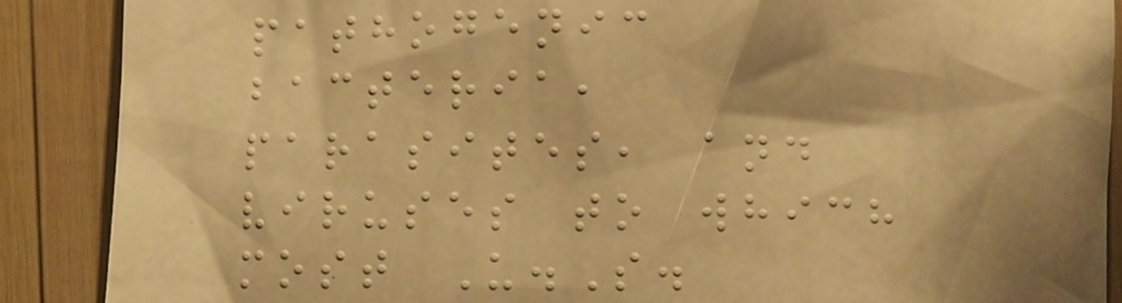pathogenic
bacteria,
parasites, and
viruses to which
most U.S.
